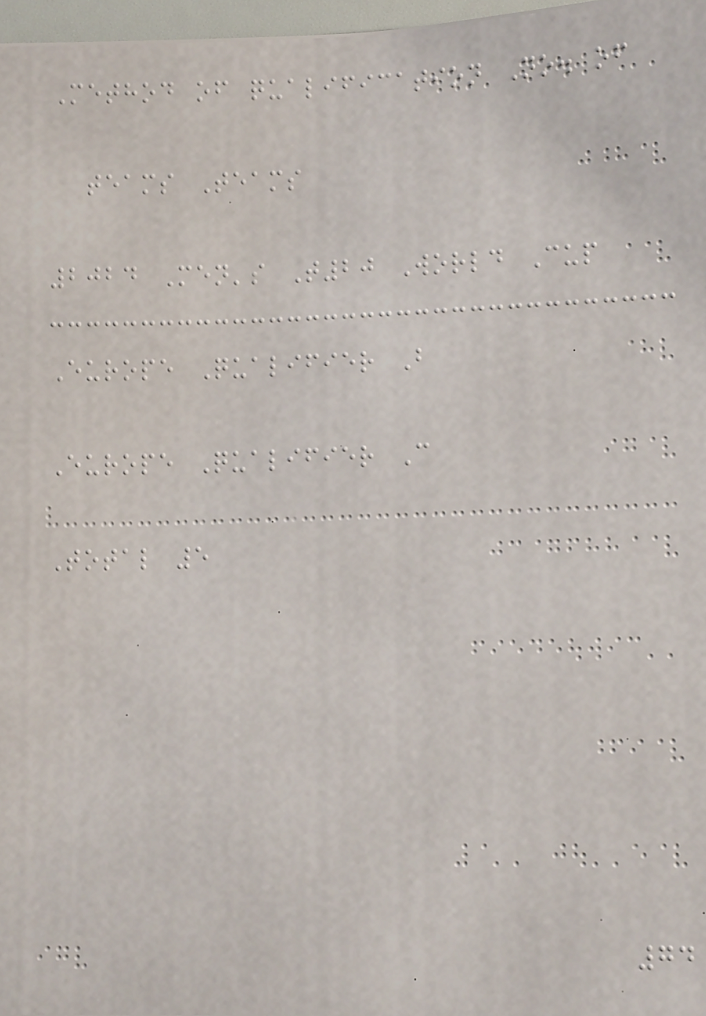Method of qualification No. of
teams Teams
2024 Men's T20 World Cup
Europe Qualifier B
Europe Qualifier C
Total 5
74
